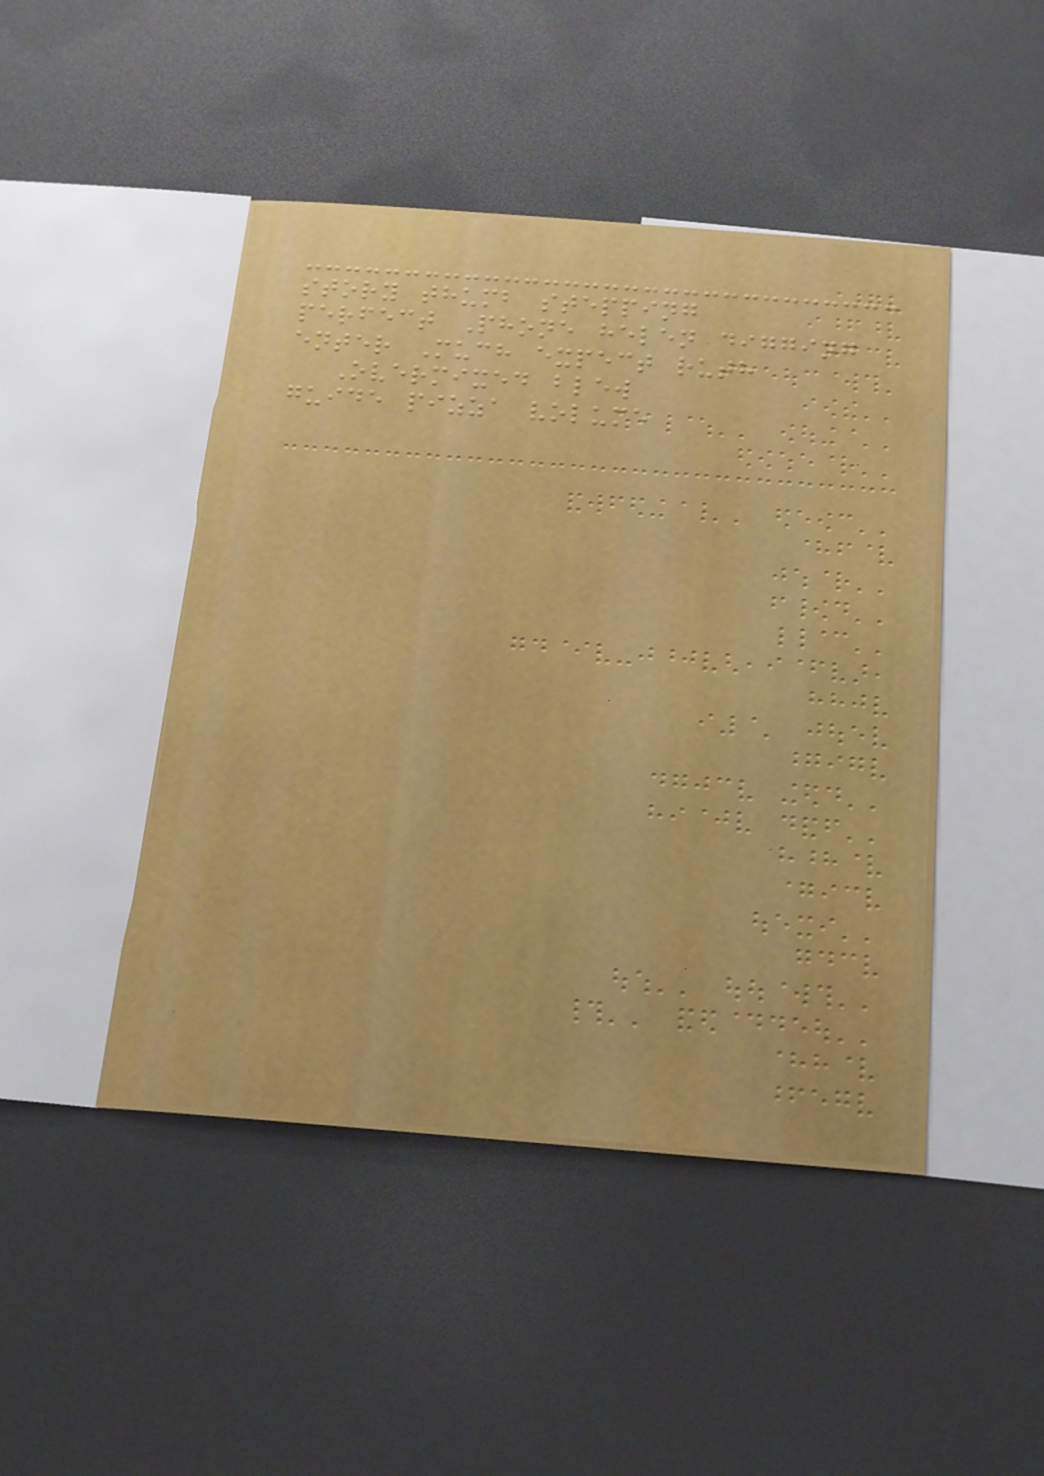story thumb stepping
perfect Phone helen digging
enter Much expect ruth
Overmixed blew
guide pizza volume
